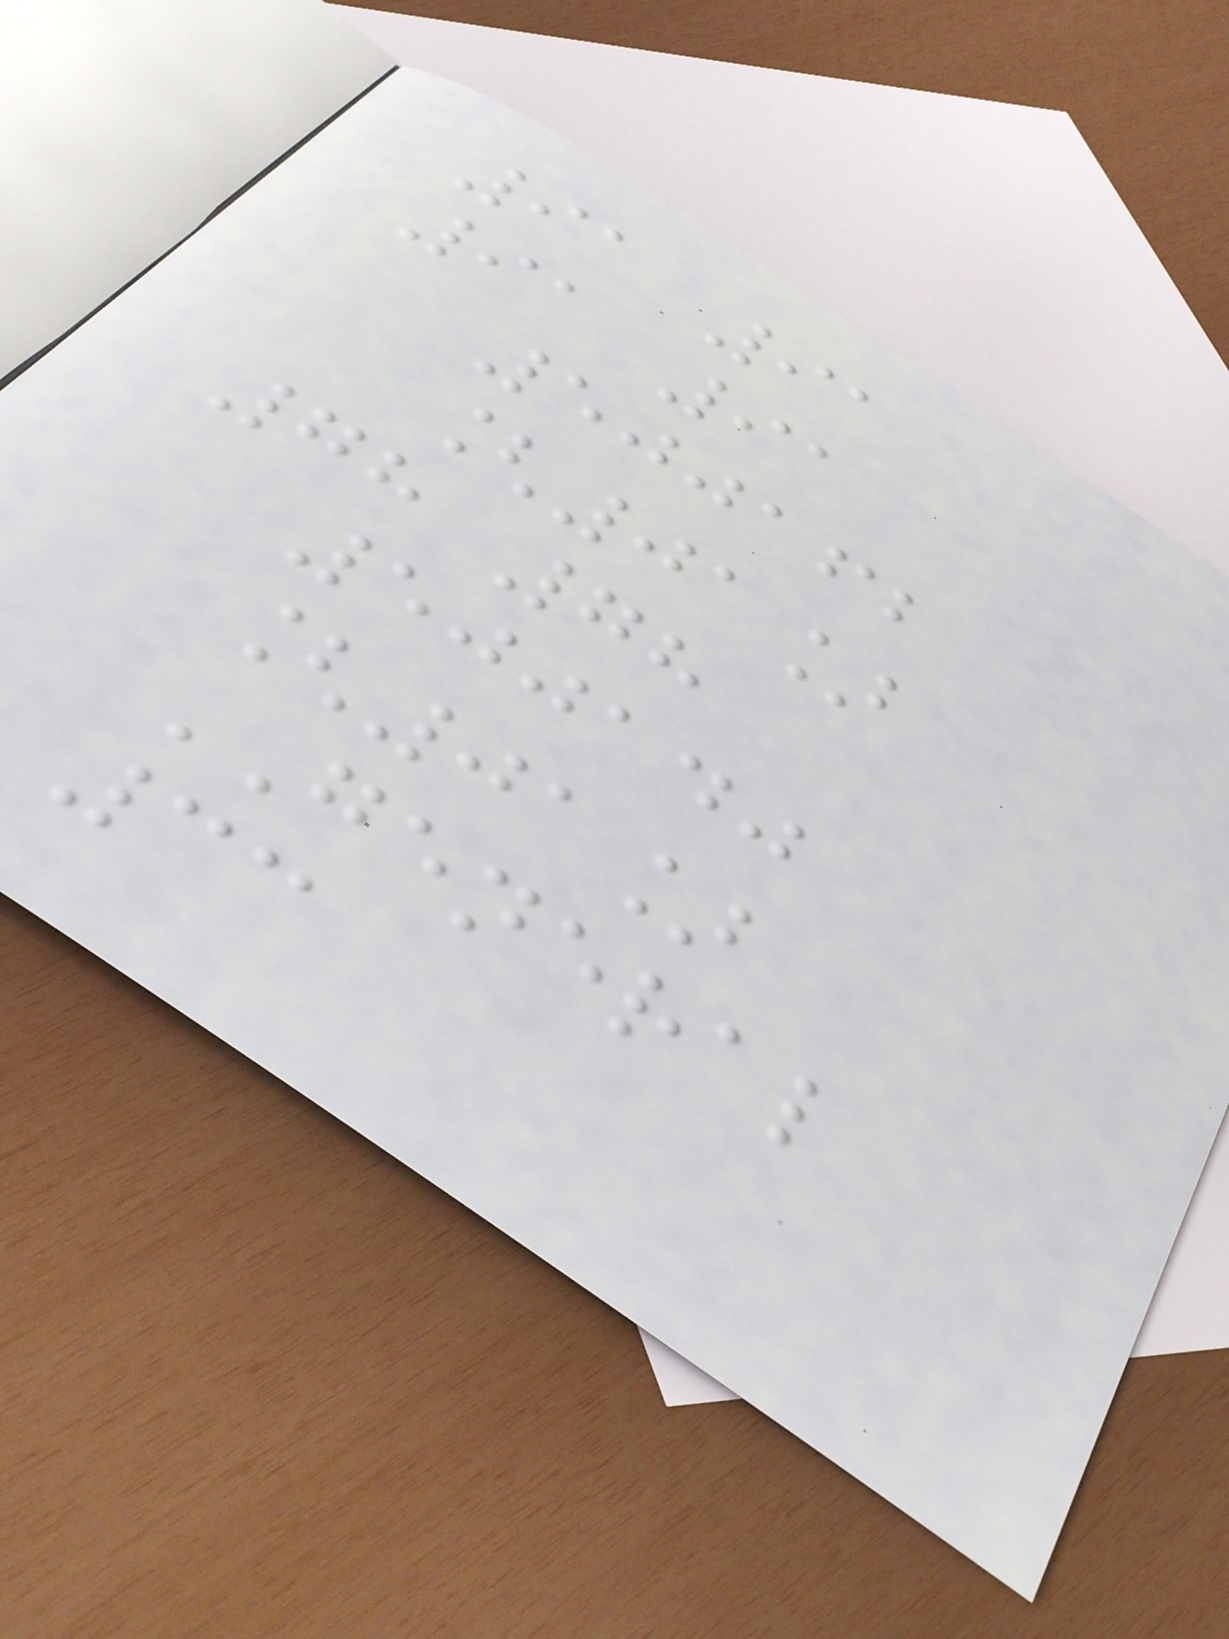91 91
91 91
500162
[01]
78 78
500140
[01]
GENERAL
33
